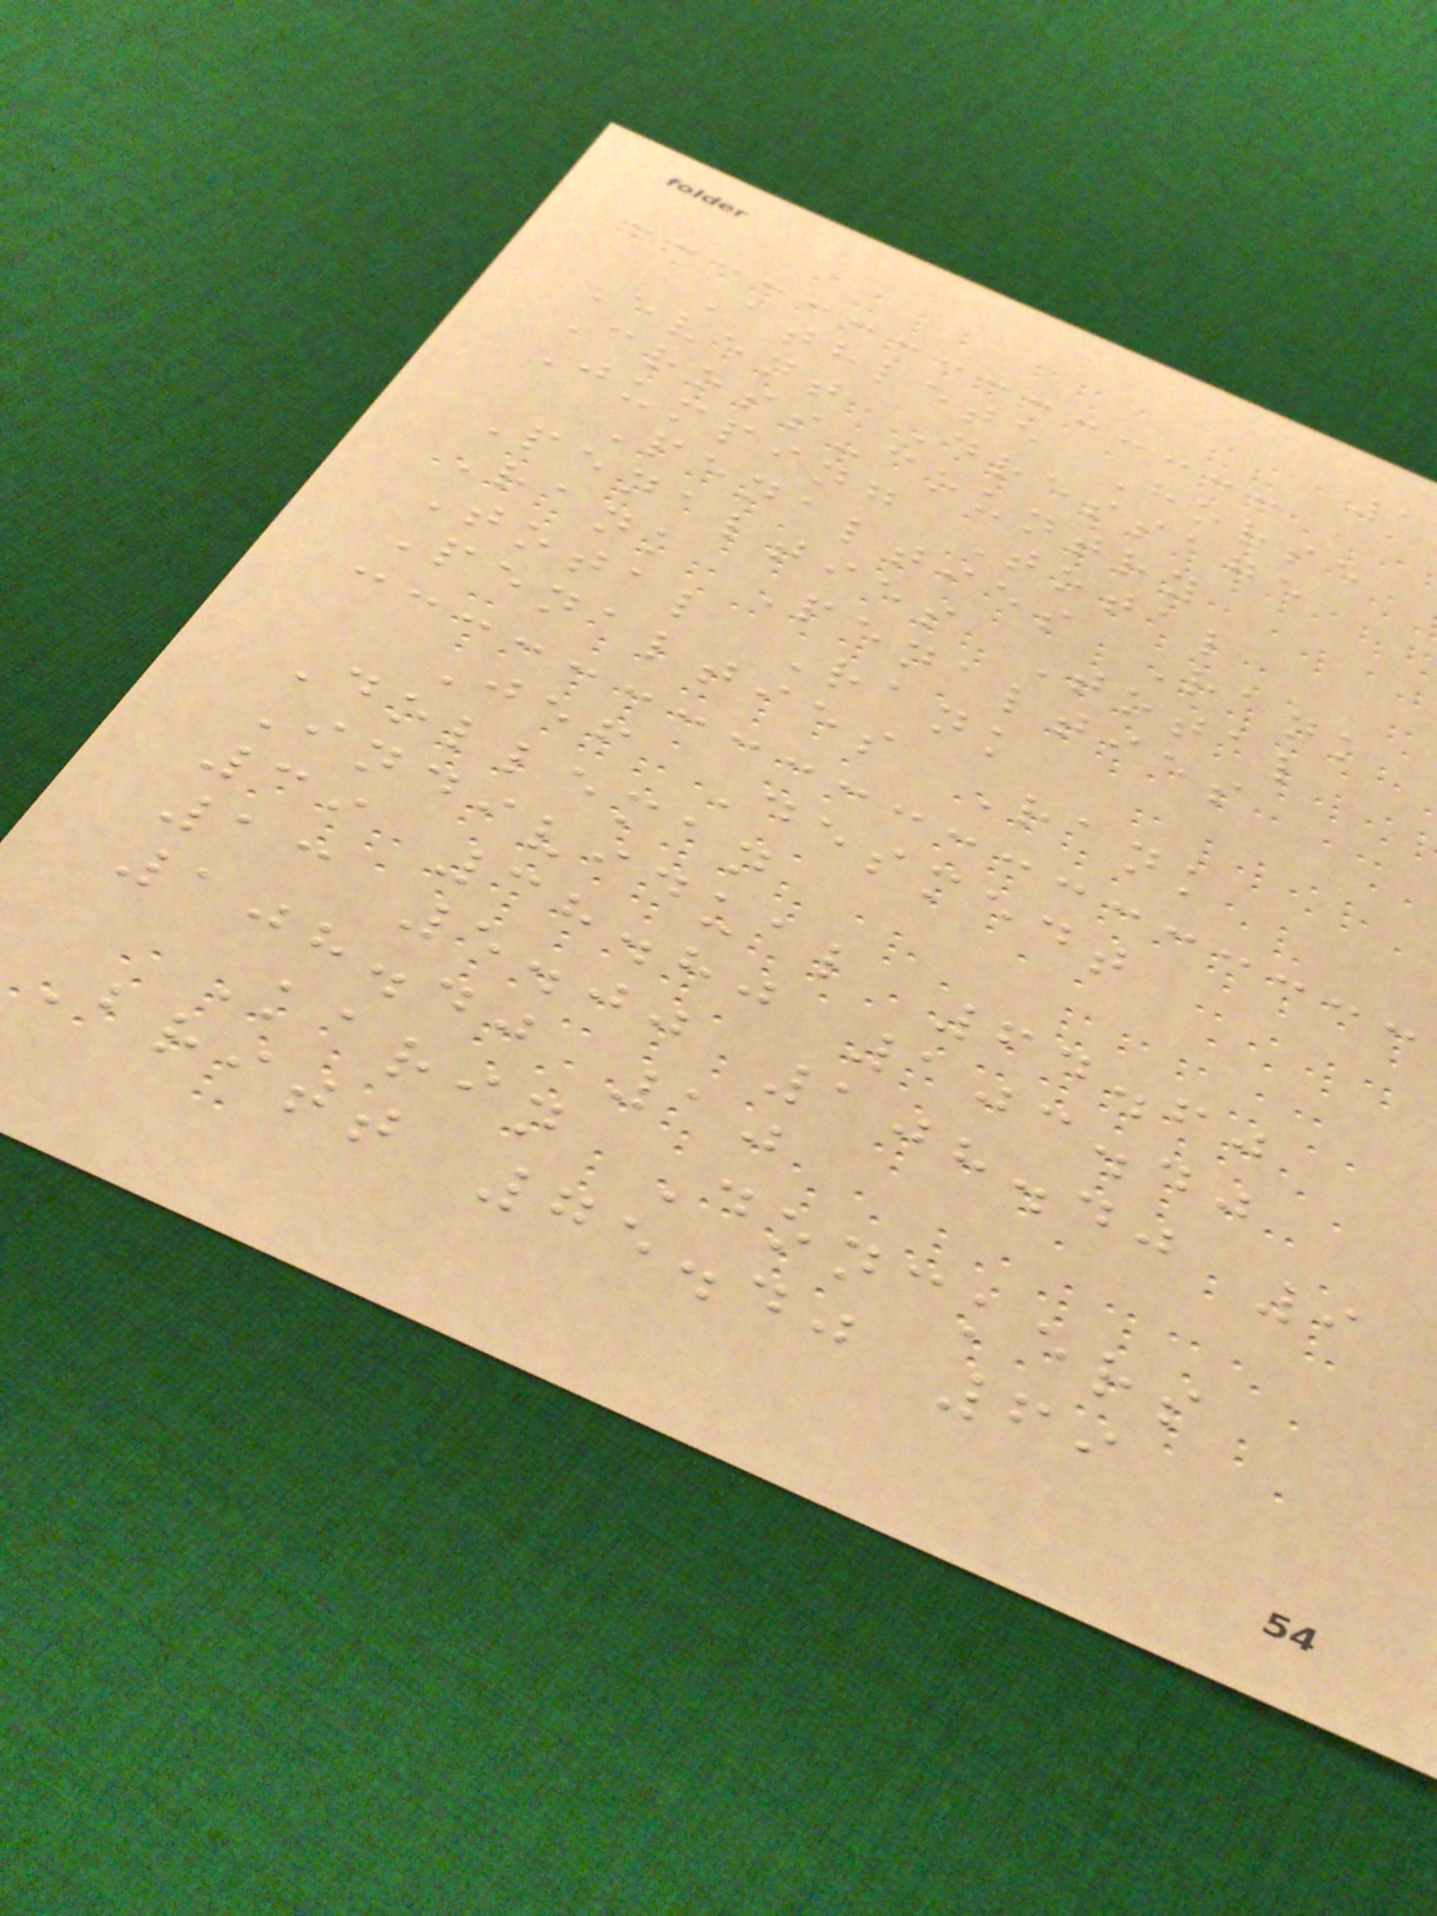Athlete Horse
Event Dressage
Cross-country
Jumping Total
Penalties Rank
Penalties Total
Rank Penalties
Total Rank
Penalties Rank
Jef Desmedt
Dolleman
Individual 64.60
39 38.80 103.40
13 5.00 108.40 9
108.40 10
Karin Donckers
Britt 75.40 69
